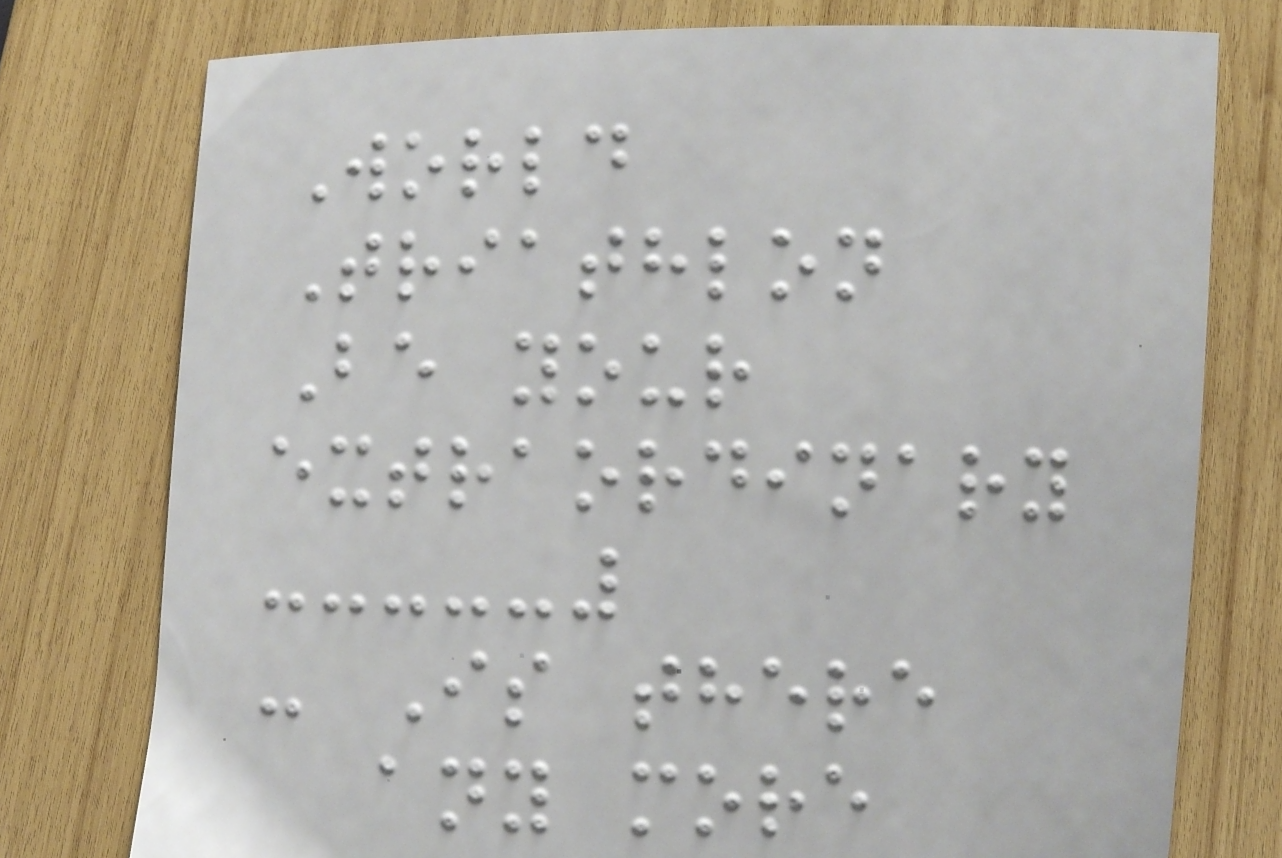World
Triathlon
Be your
extraordinary
- Is there
any more
